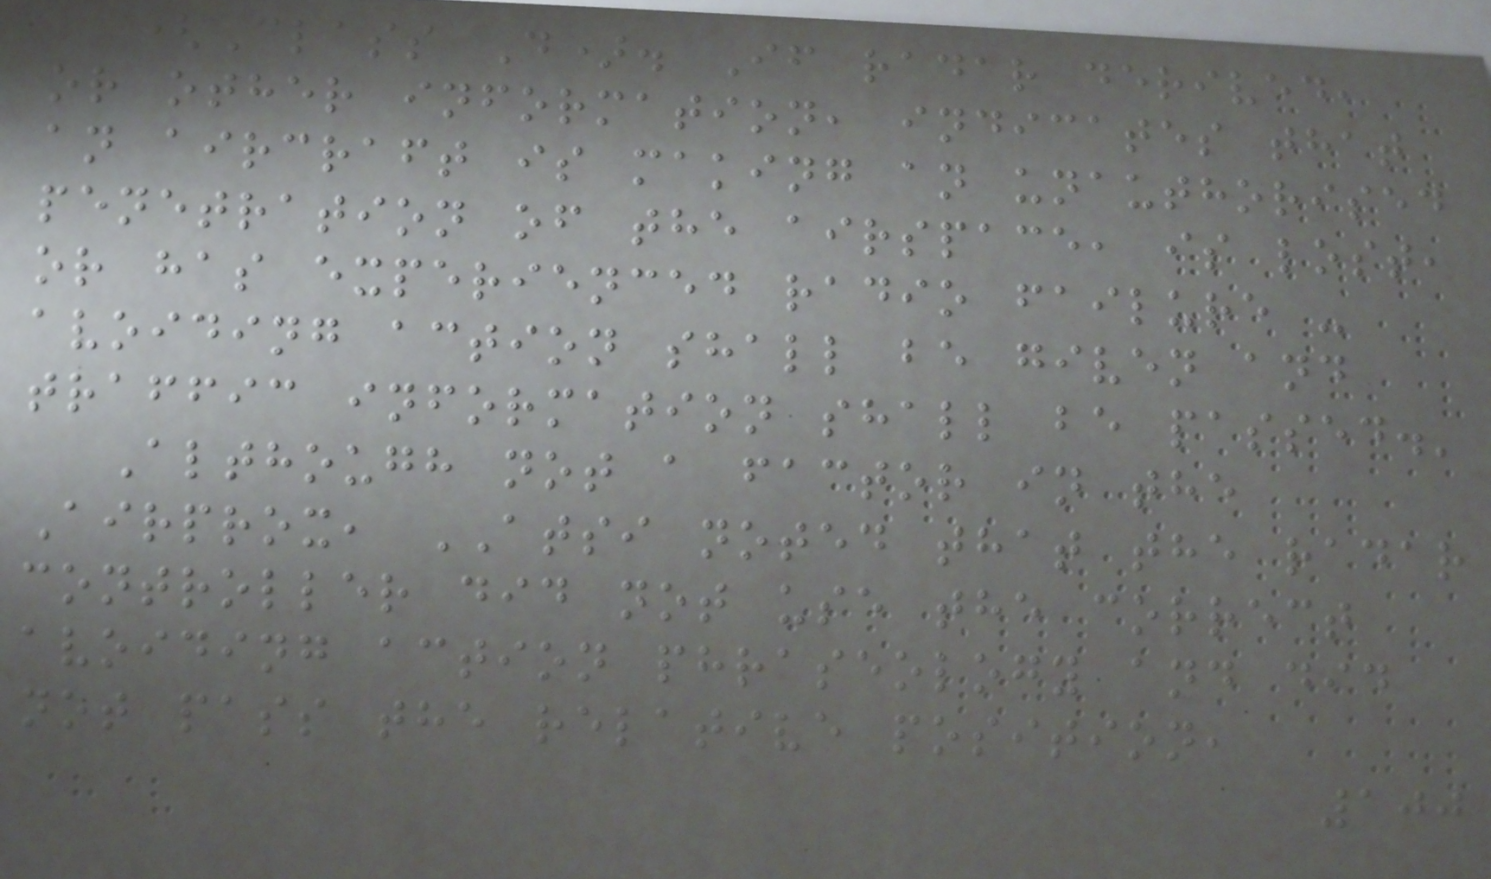(Class D). If radar derived,
or other information, indicates that
an aircraft is making an unauthorised
penetration of the airspace, is lost,
or has experienced radio failure -
avoiding action shall be given and
traffic information shall be passed.'
Although not a factor in the
Airprox, ATSI noted that the radar
controller did not use the correct
avoiding action phraseology and did
not pass the relative position,
100
